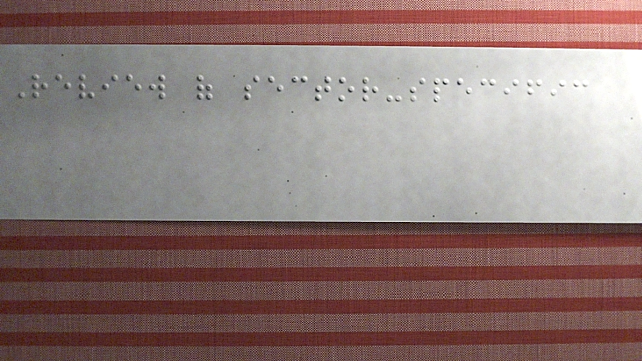Review of sector-specific
